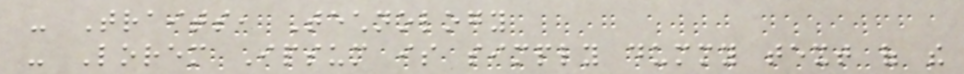- Traits, Technology
- Lorem Ipsum is simply dummy text of the
